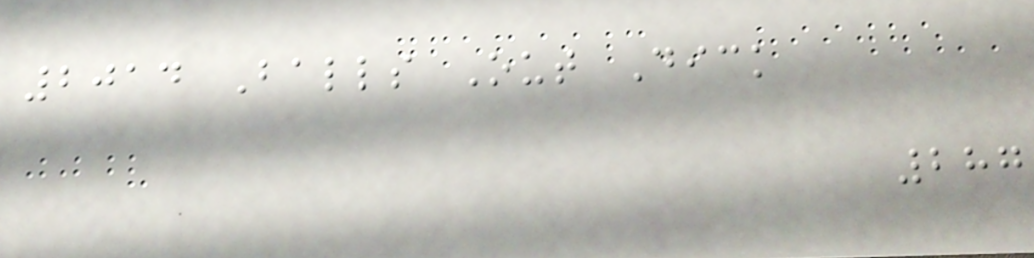2014 Balls Out Dick
287
